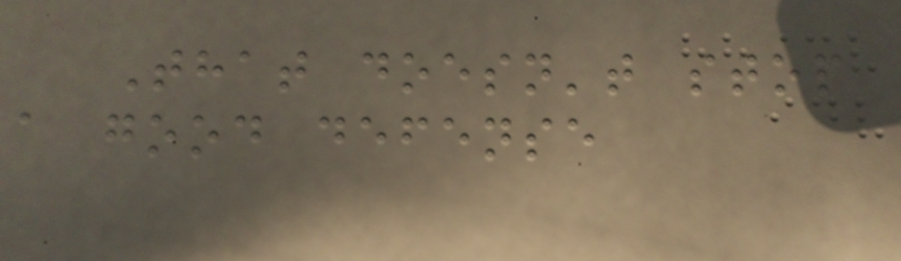That doesn't stop
a good defense
